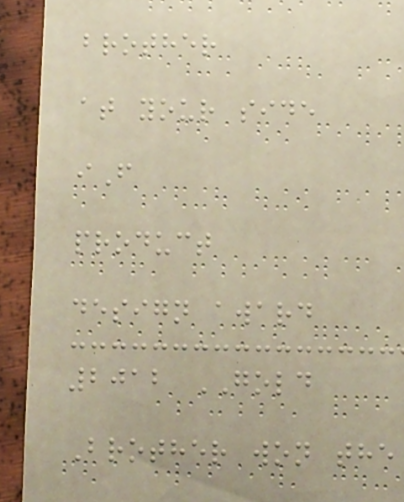brother
at your side
iF
product
design award
2012 GOLD
Brother won the
